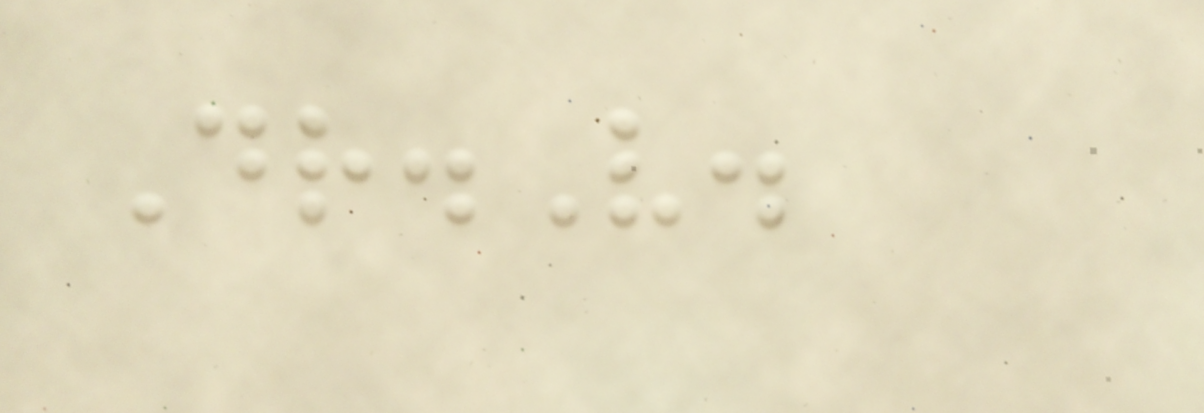Dr.V.
